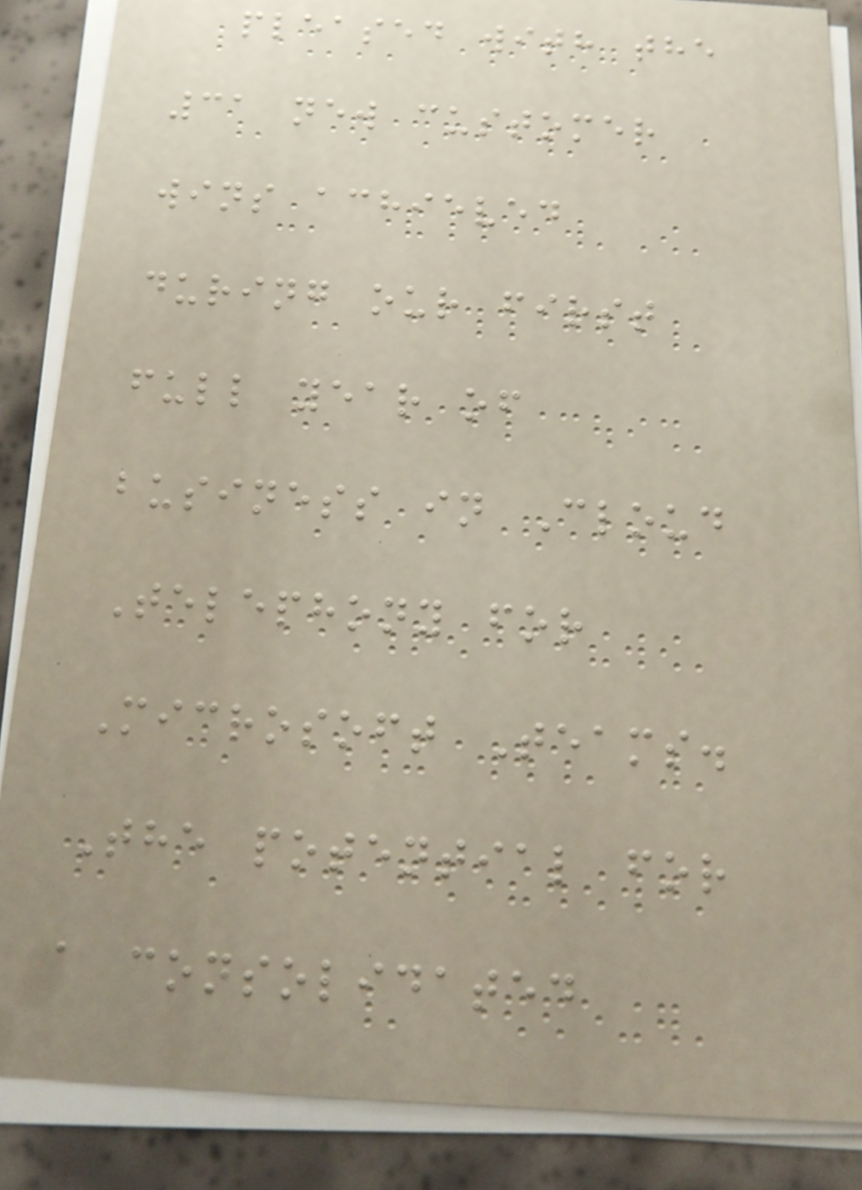pleased with the
31 new customer
wins achieved
during our first
full year of
business in Cloud
Telephony for
Microsoft Teams.
The potential for
a consolidated
